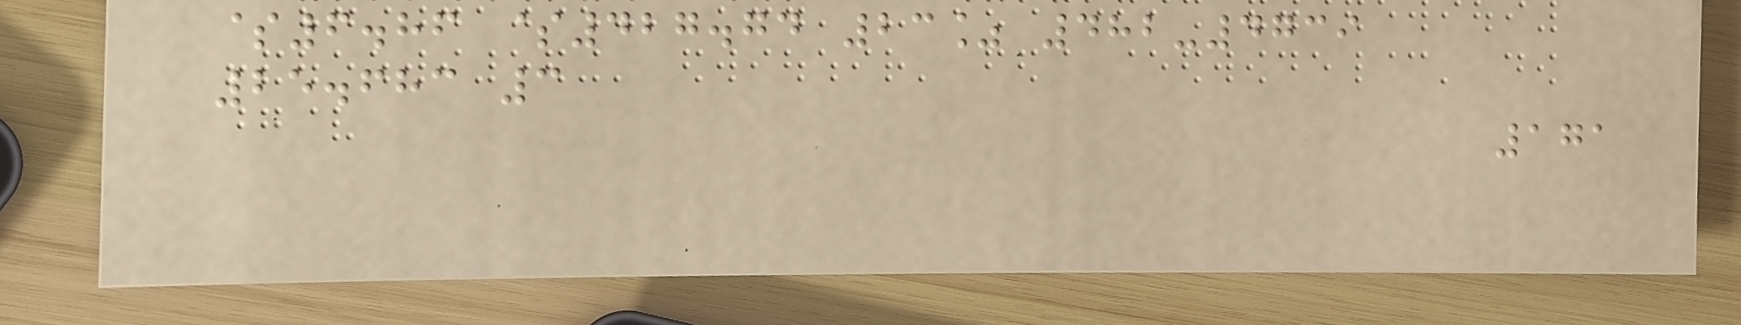$6.86 $427.74 23% 482-4739
25.683 3
171
